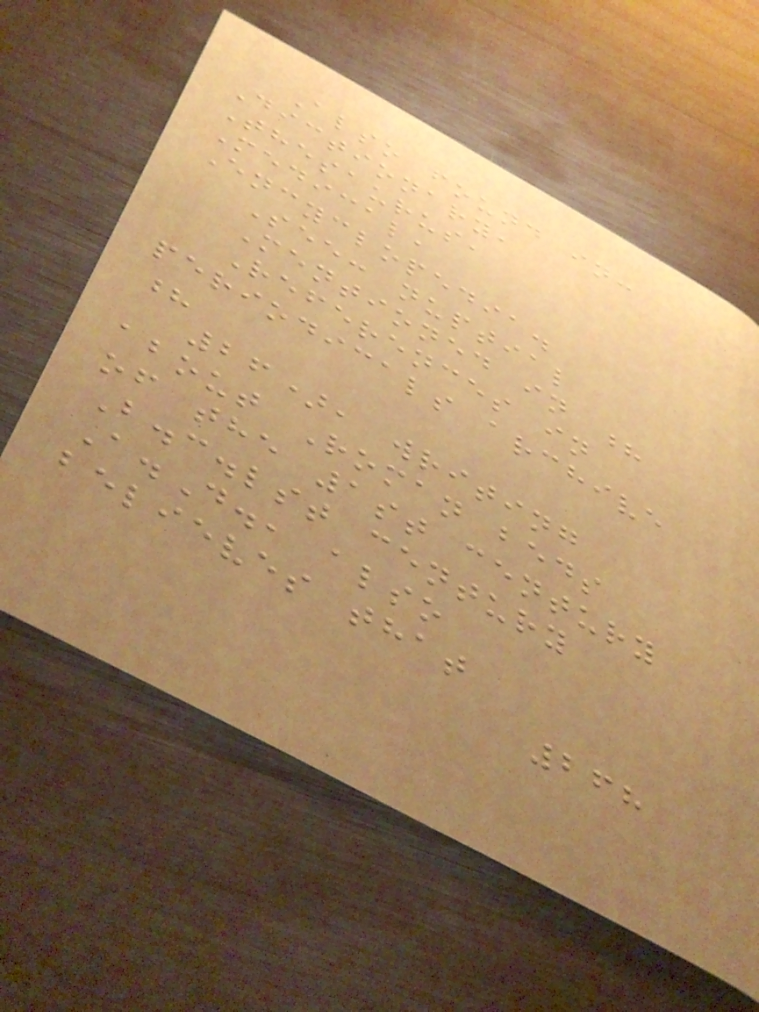Also found in:
Dictionary,
Thesaurus,
Medical,
Encyclopedia.
See: nuptial
Mentioned in ?
References in
periodicals archive
?
26), writing
about Roman beds
of the 1st century
B.c.lst century
A.D., also
believes that
268
